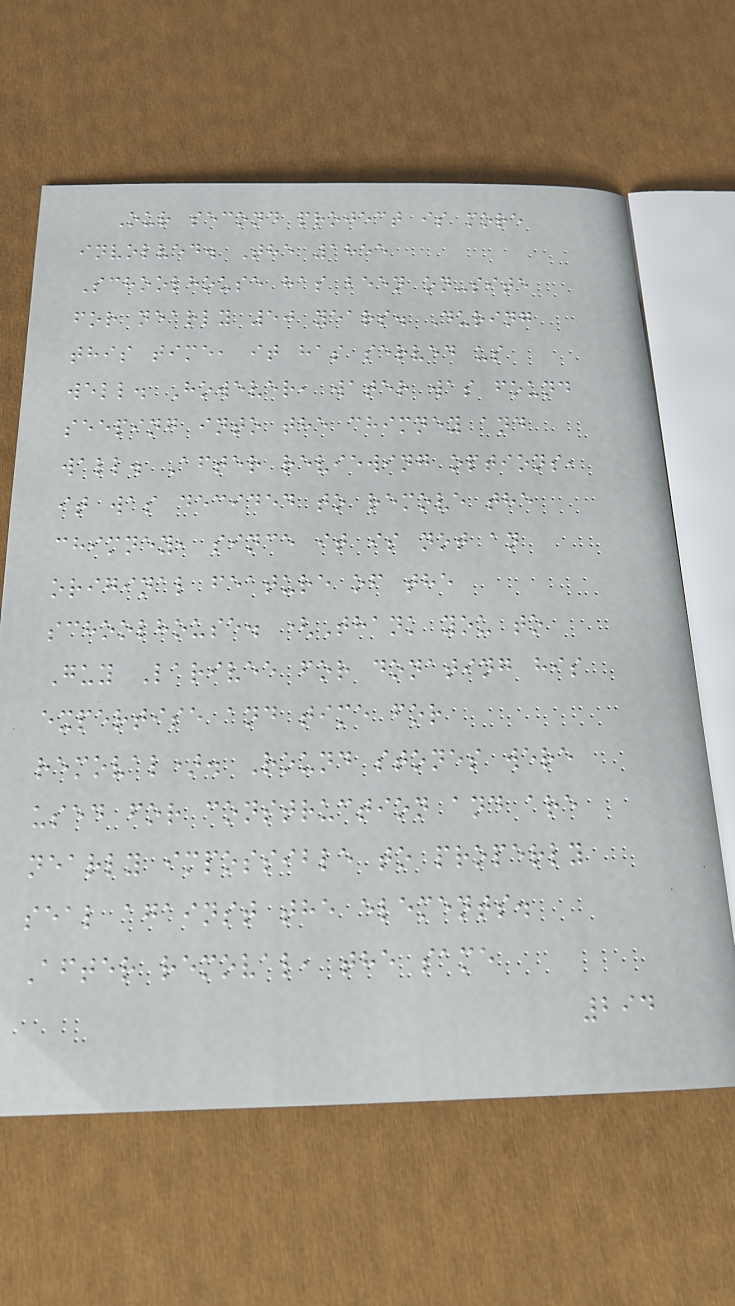Our second project is more
involved. The 1855
Schoolhouse has been on-site
for nearly 50 years. During
this time, it has served us
well. However, water was found
seeping into the chimney and
wall. After reviewing options,
it was decided to remove the
chimney, since it is not an
original feature of the
schoolhouse. (Thank you to
Guy Larivee for donating his
expertise and time for
removal). Round stones were
used for construction and are
nearly impossible to properly
seal against the elements.
After removal, the same
294
